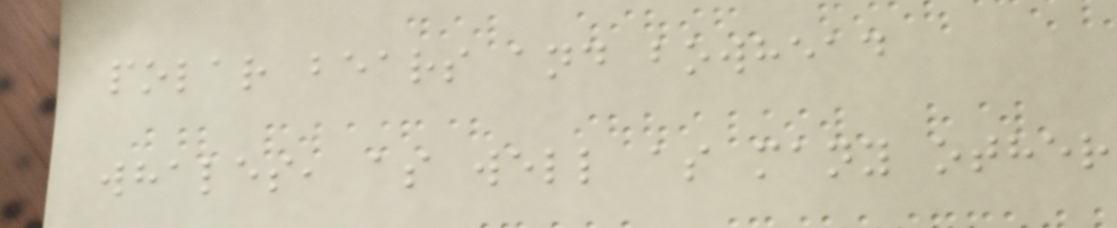polar bears and bowhead
whales, as well as many other
